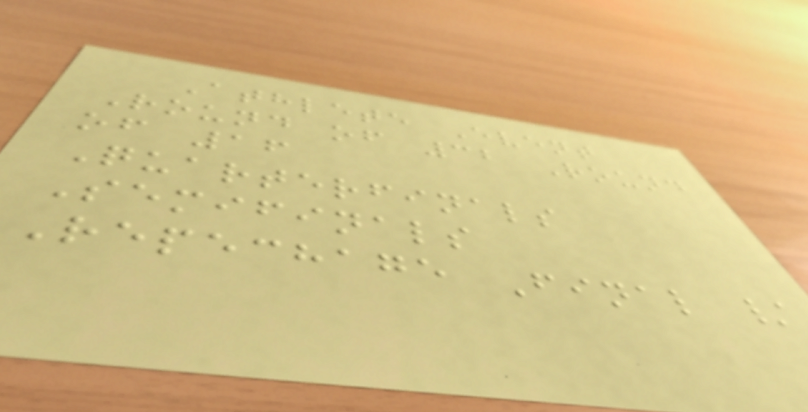Athlete Event
Round of 32 Round
of 16
Quarterfinals
Semifinals
Repechage Final /
